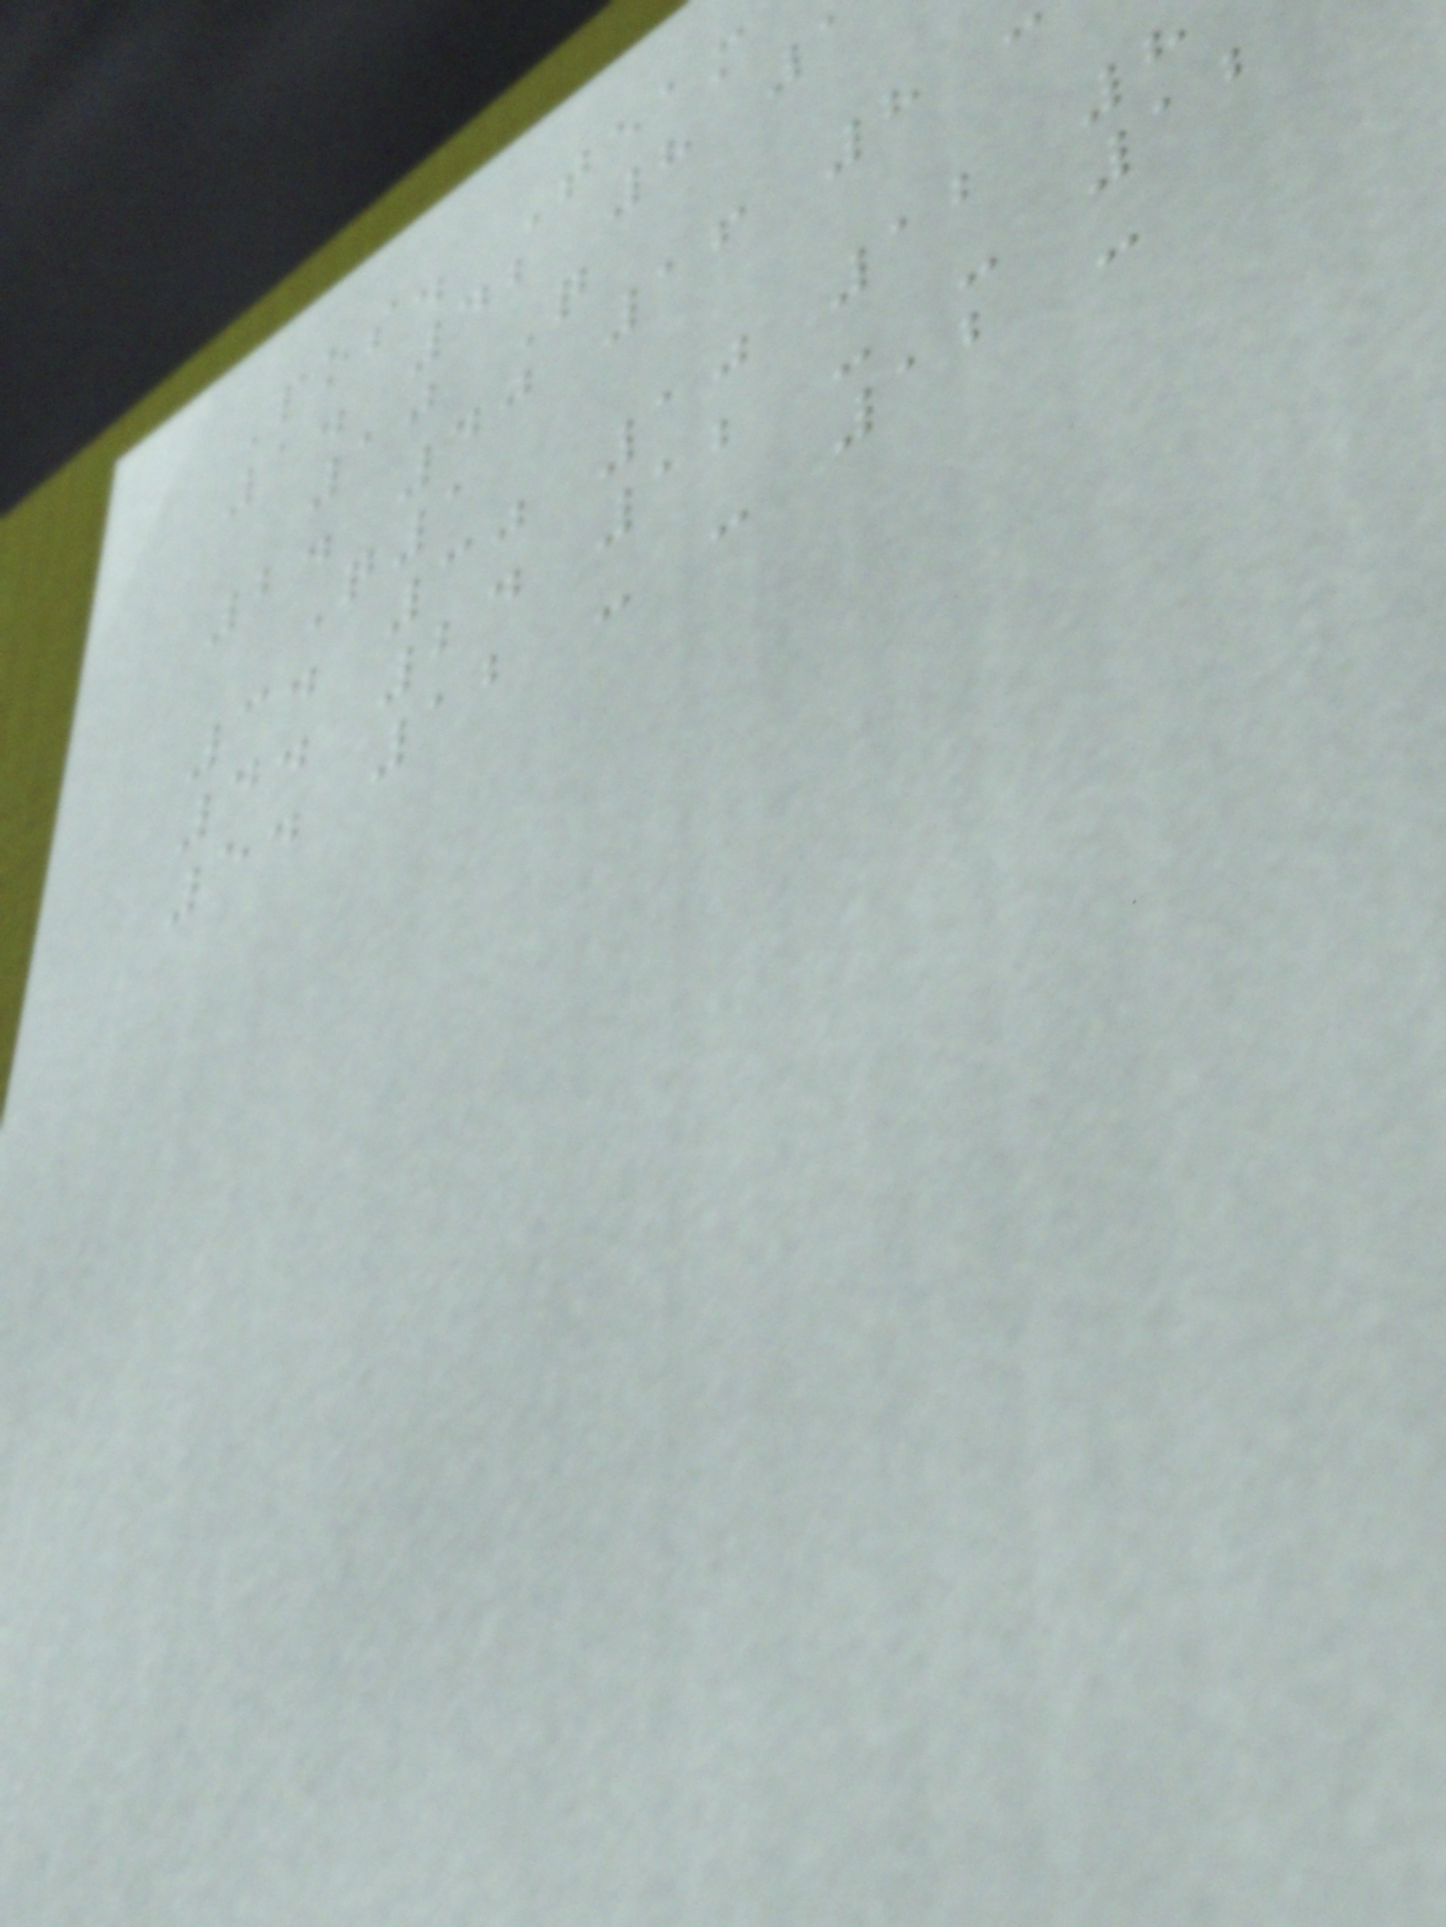Pos. Team
1. 42 8
10 Q
2. 40 16 8
Q1
3. 30 10 12 8
4. 24 12 - - 12
5. 12 - - 12 -
